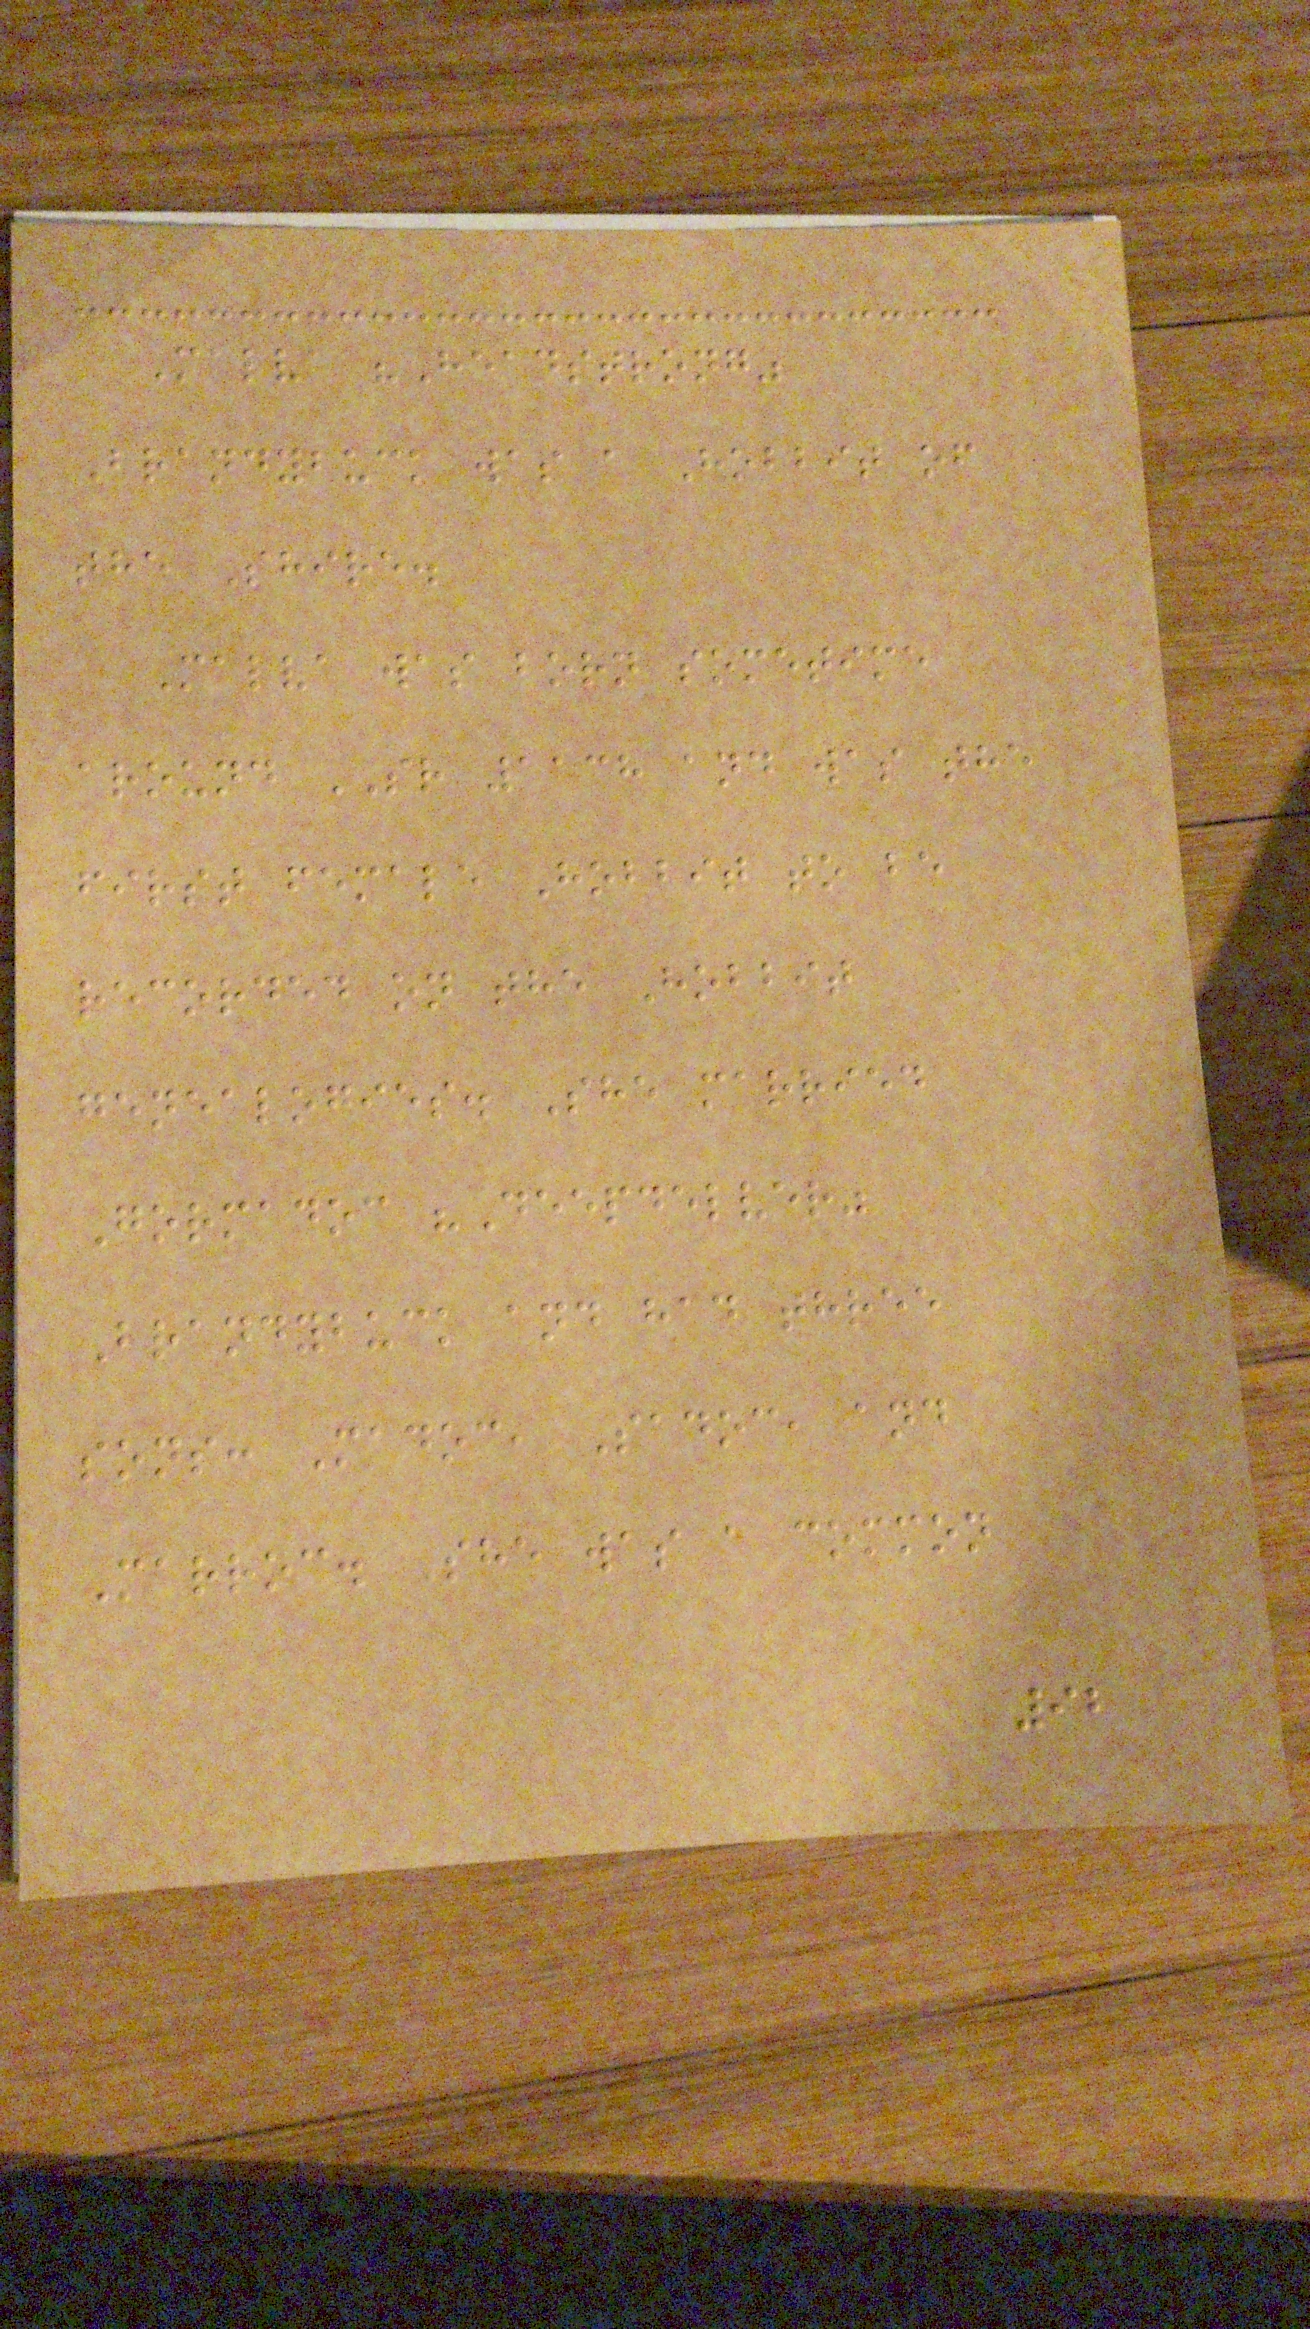Malva "Headstrong"
Brandybuck was a Hobbit of
the Shire.
Malva was born sometime
around SR 1138 and was the
first female Hobbit to be
recorded on the Hobbit
genealogies. She married
Gormadoc "Deepdelver"
Brandybuck and had three
sons: Madoc, Sadoc, and
Marroc. She was a common
92
